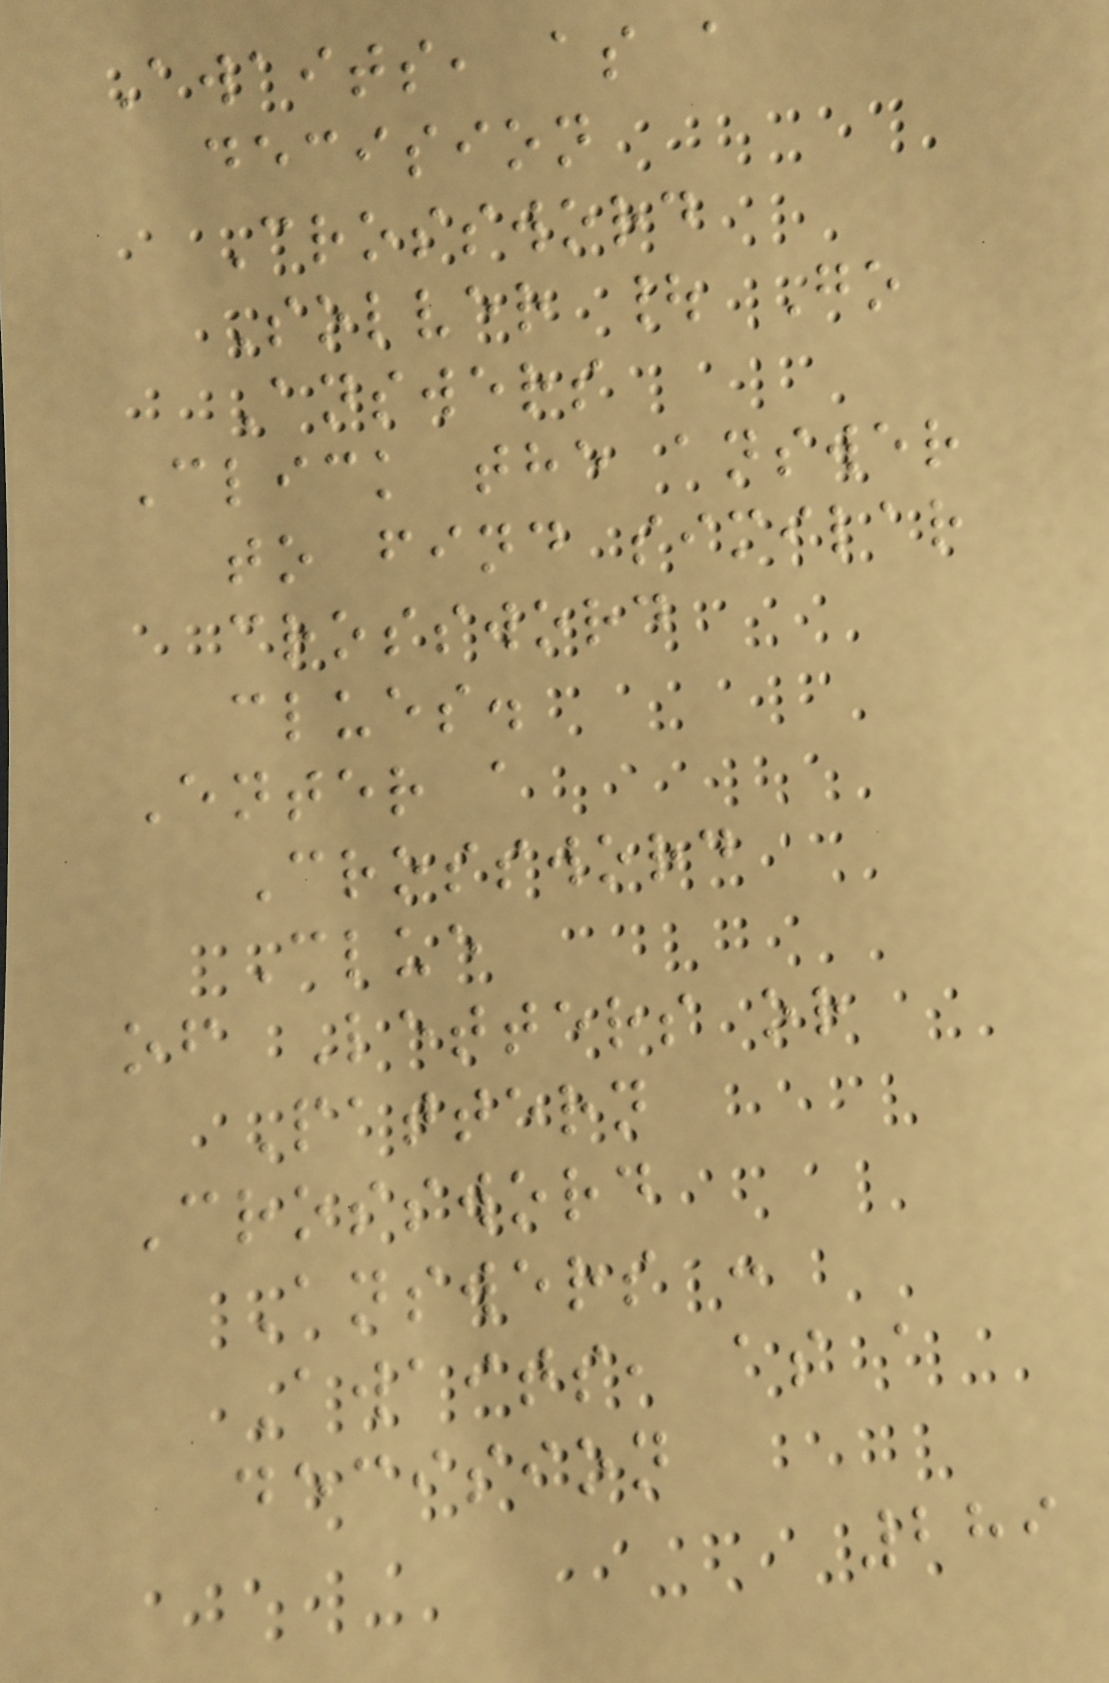Awaits, as a
decision
Crossword
Solver | Go
Answers
Click the answer
to find similar
crossword
clues.
Enter a
Crossword
Clue
of Letters or
Pattern
Crossword
Answers :
Awaits, as a
decision
289
